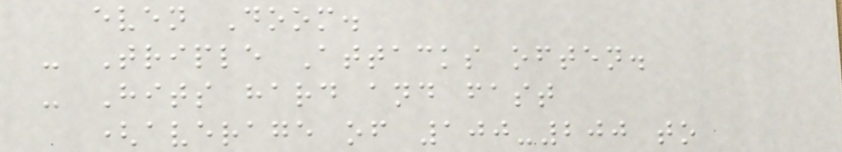even Doom.
- Triple Attacks often.
- Hits hard and fast
(average of 100-200 to
